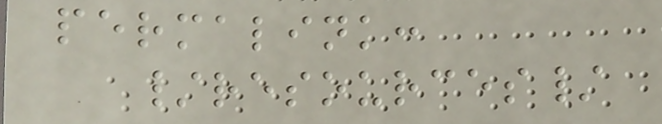permalink:
/resources/
